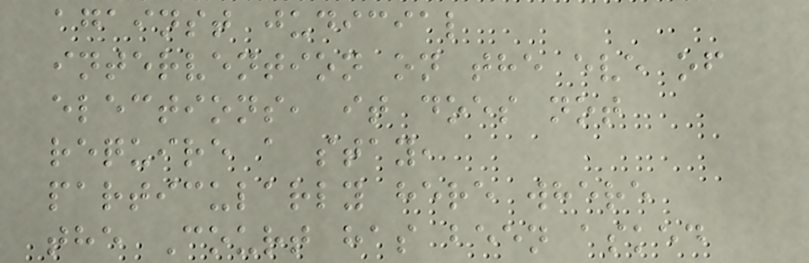against judicial
intervention on the eve of
elections, it does not
require a stay,
particularly here where
the Court has been asked
